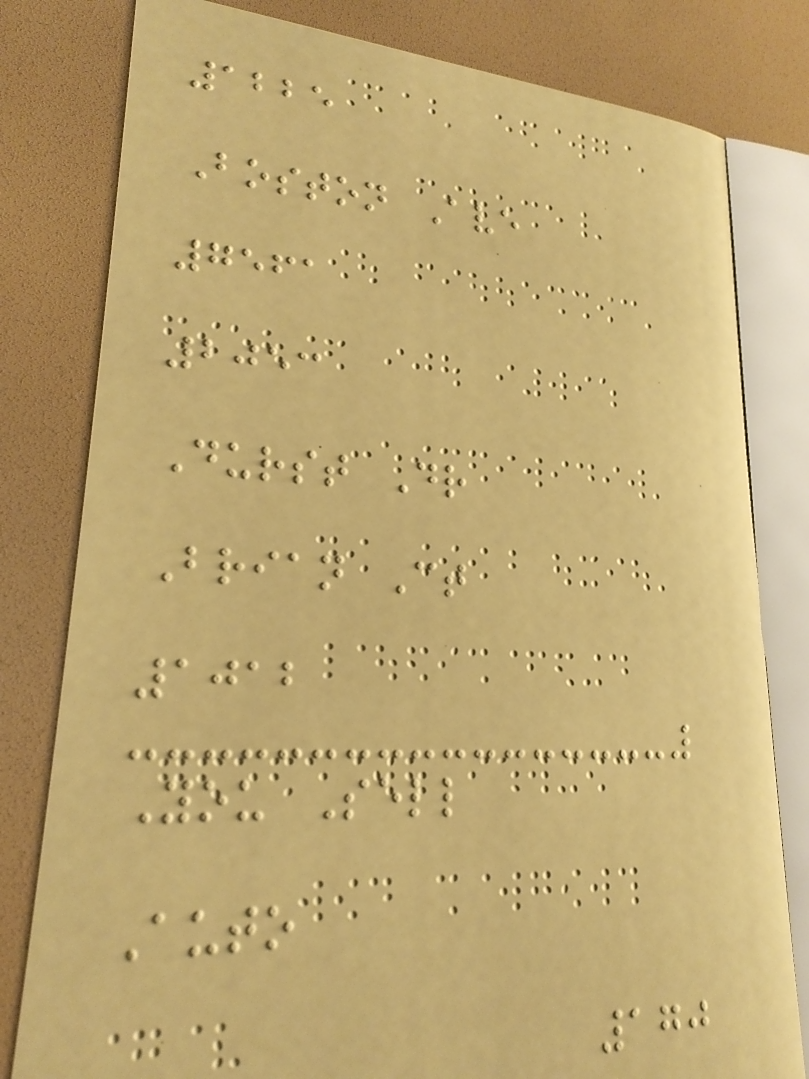1225
Boston Ave
7561
2053
Durst Dr
Brian Ct
1012
You Sell
Auto
170
